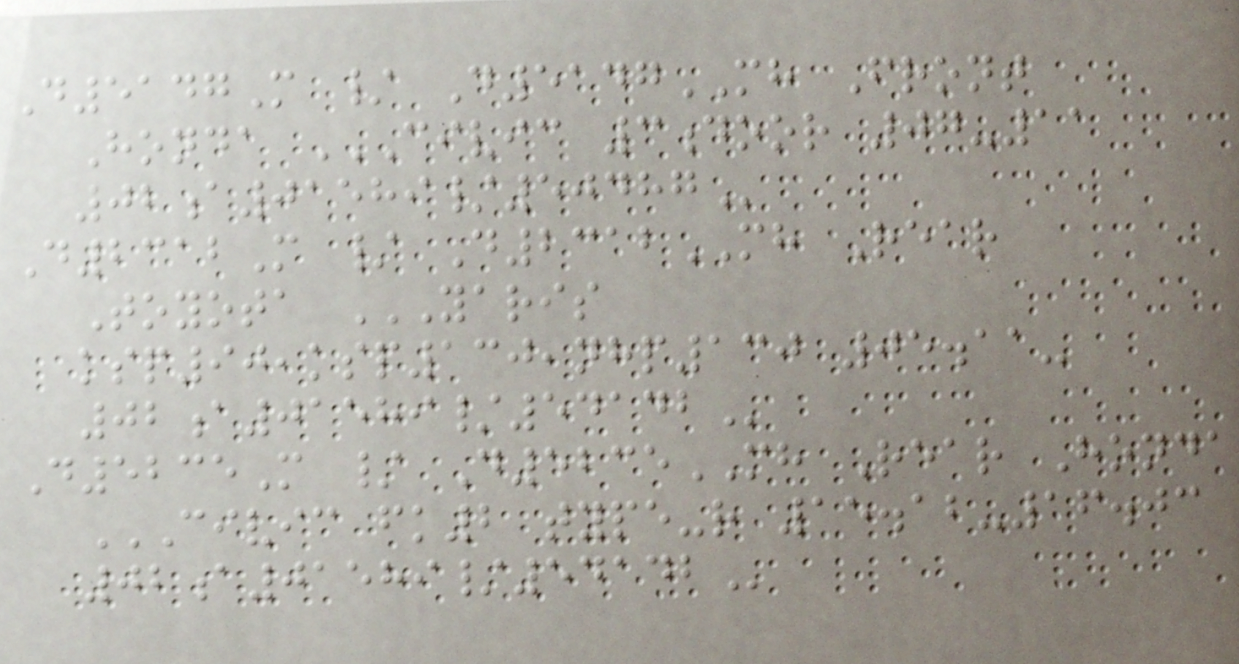D5147M / D5147MH Front
Honda CIVIC 3DOOR 07-11
02A01589/50487
D2312M / D2312MH Rear
Toyota YARIS
KSP90,KSP130,NHP130 05.11-
02A01589/54142
D5235M / D5235MH Rear Honda
CIVIC FK2 TYPE-R 15.12-16.03
02A01589/54142
